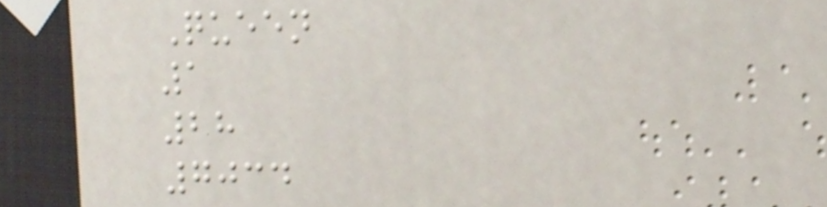Queen
1
28
7034
